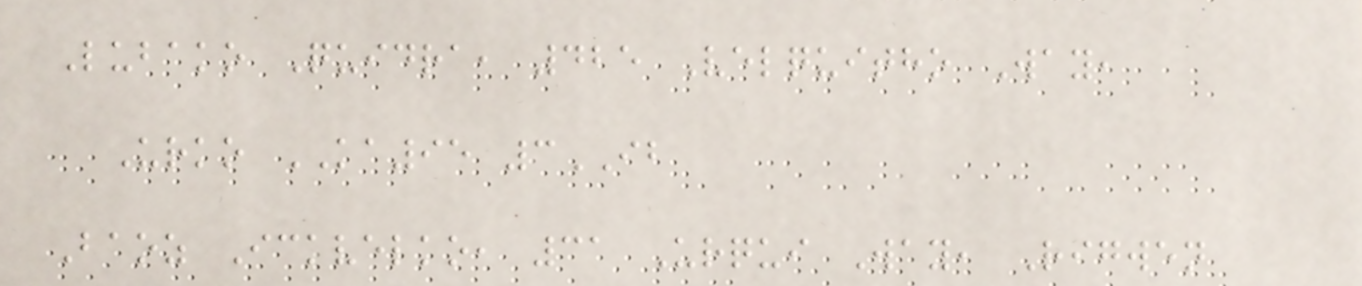Lubako Quidra, 425 Velquitho Way,
Urko KA95 3IB
Baoz Ickvelko, 31 Urqui Way, Rigwen
